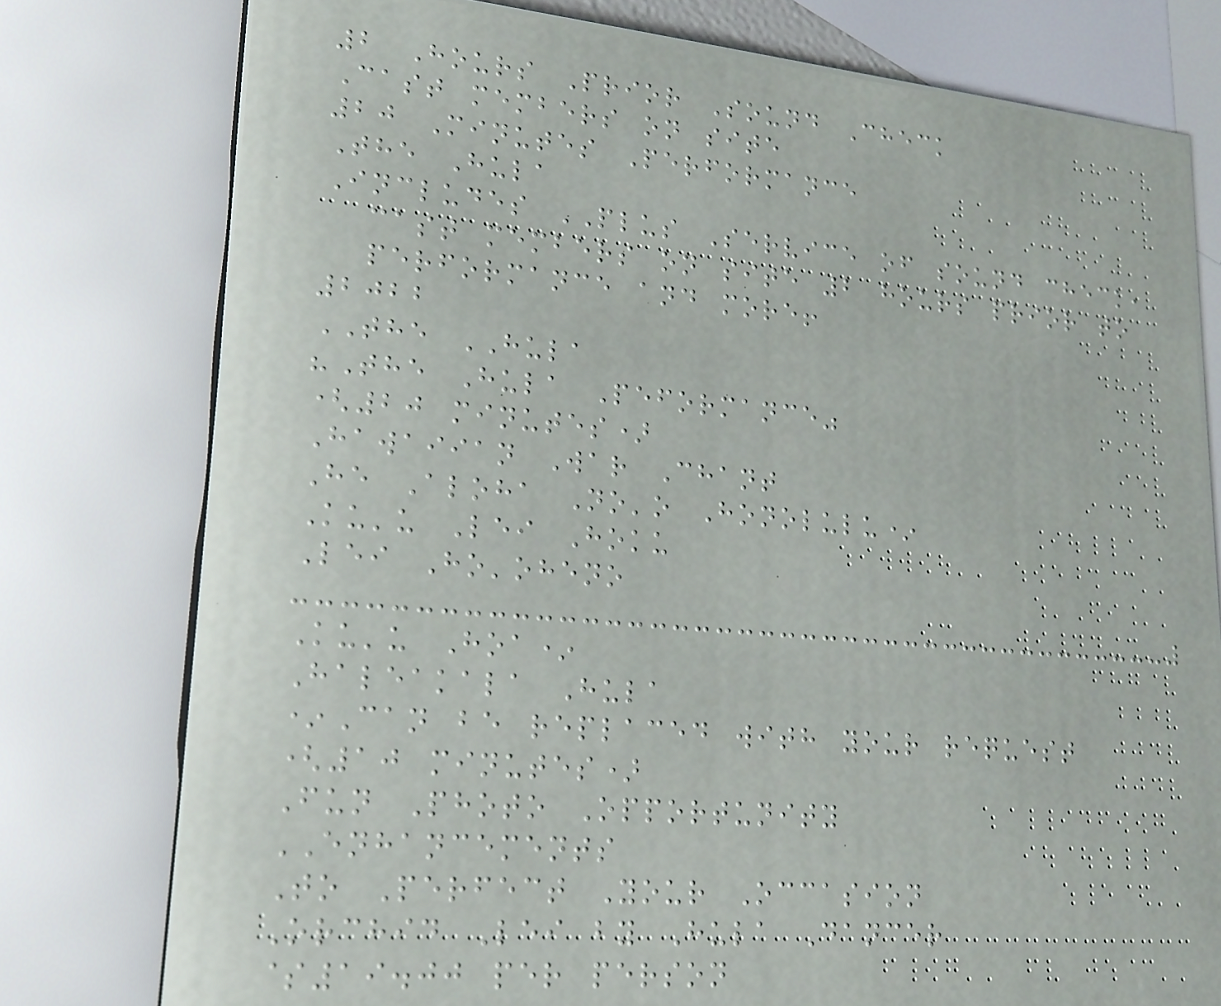2 Hours Prior Sound Check
Cast members on site
20 Minutes Performance
The Hula
Includes PLUS Service of sound check,
cast members on site 2 hours prior to
performance and more!
2022
THE HULA
"The Hula Peformance"
(20 minutes)
Hawaiian War Chant
He Aloha No'o Honolulu*
Ku'u Lei Hoku
Lei Ho'oheno
Ku'u Hoa*
Haleakala Hula
*Can be replaced with your request
(10 minutes)
Fun Photo Opportunity
ENHANCEMENTS
To Perfect Your Occasion
Orchid Lei by Hula Dancer
$19.00 per person
